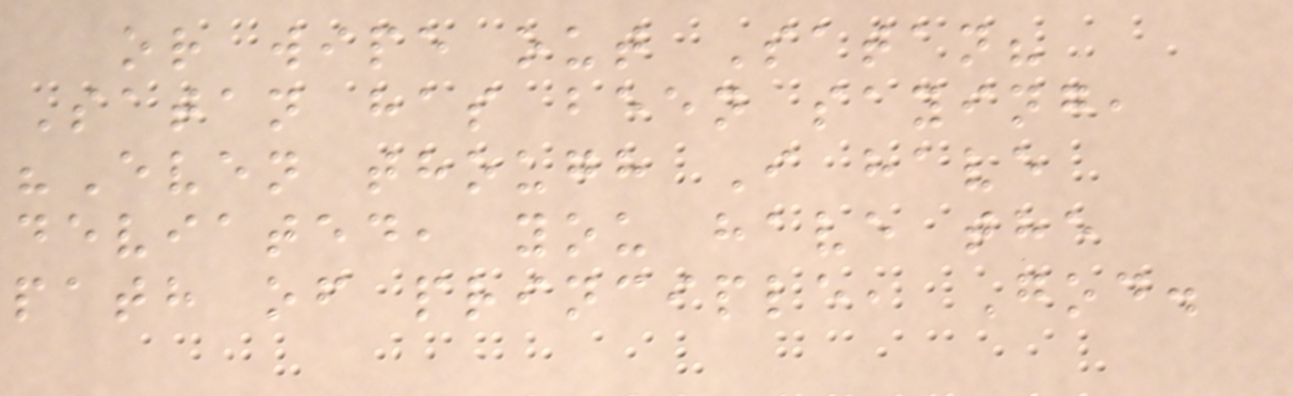or wipe out Satan?
Satan has been saying,
"Even though I have
deviated, you have the
path of principle, God.
